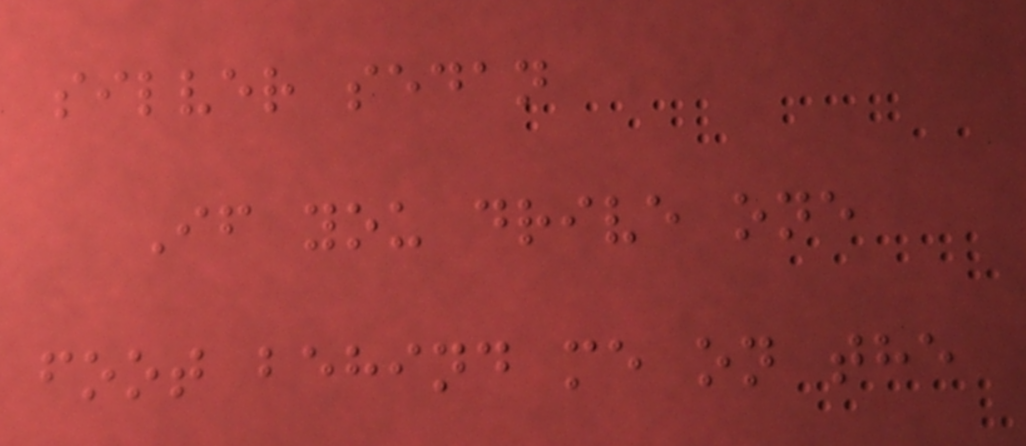silver sedan
If you drive one
foot behind me on the
